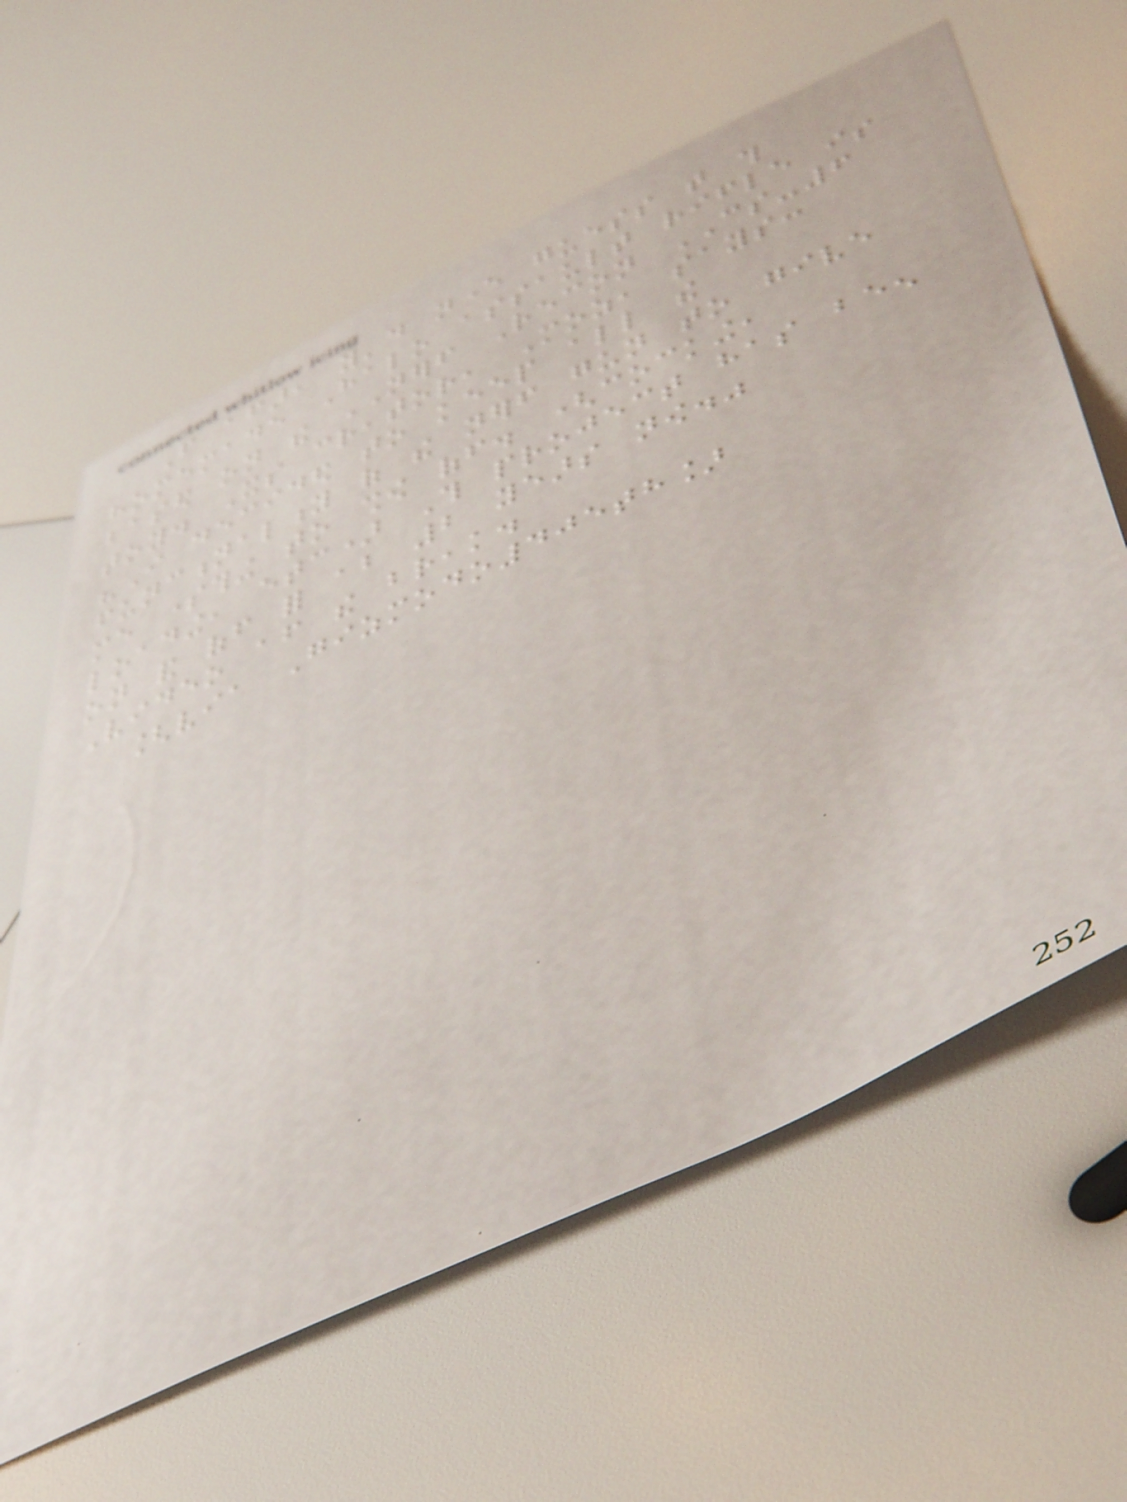From afar, you'd never guess that this
homemade Halo assault rifle is
based on the NERF Recon CS-6
toy. Its creator, Moz, says:
"I decided to keep all the
functionality of the nerf gun to give
me something to show off. (cocking,
loading, etc) This project has been
on and off for about 2 years now."
Video after the break.
[via Gizmodo405th]
